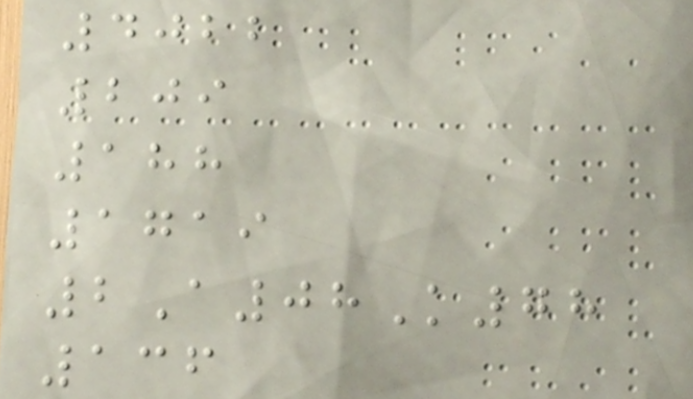4022
209
188
1719
2A08K78
136
